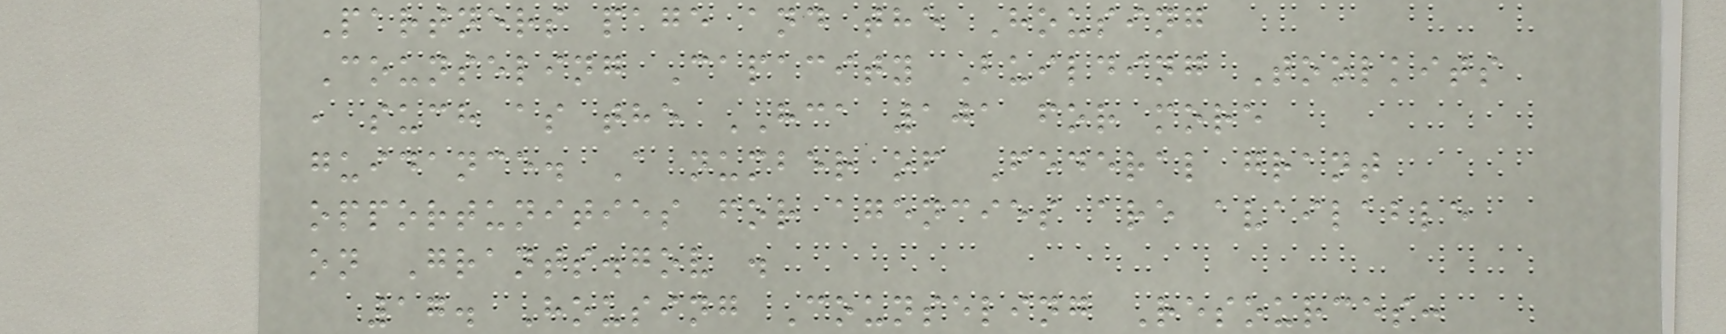Partners page and the Housing
Counseling Capacity Building Toolkits
, such as the HCA 101 for more
guidance. A number of Federal grant
opportunities for agencies are available
on Grants.gov .
17. Housing Counseling Resources:
